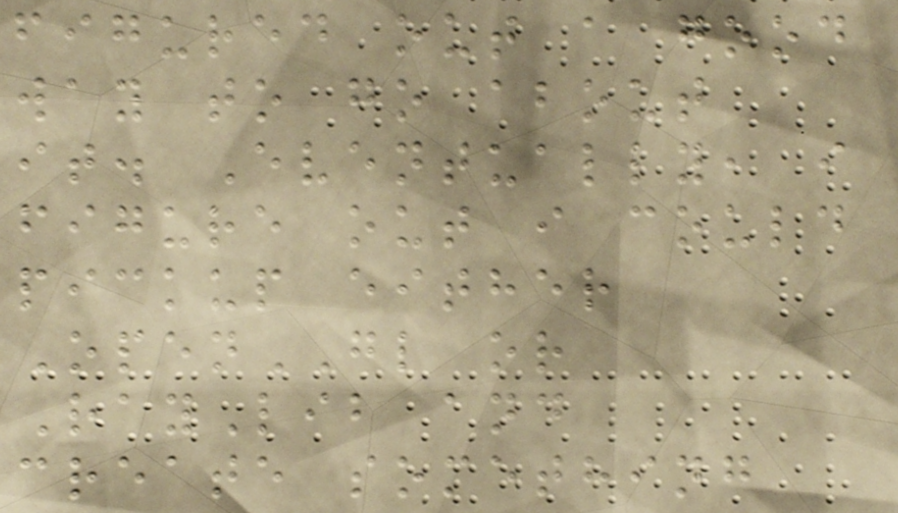figured out a good
way to go about
it. Eventually, i
figure out i could
pickup either
OpenGL or
RayLib and
create something
